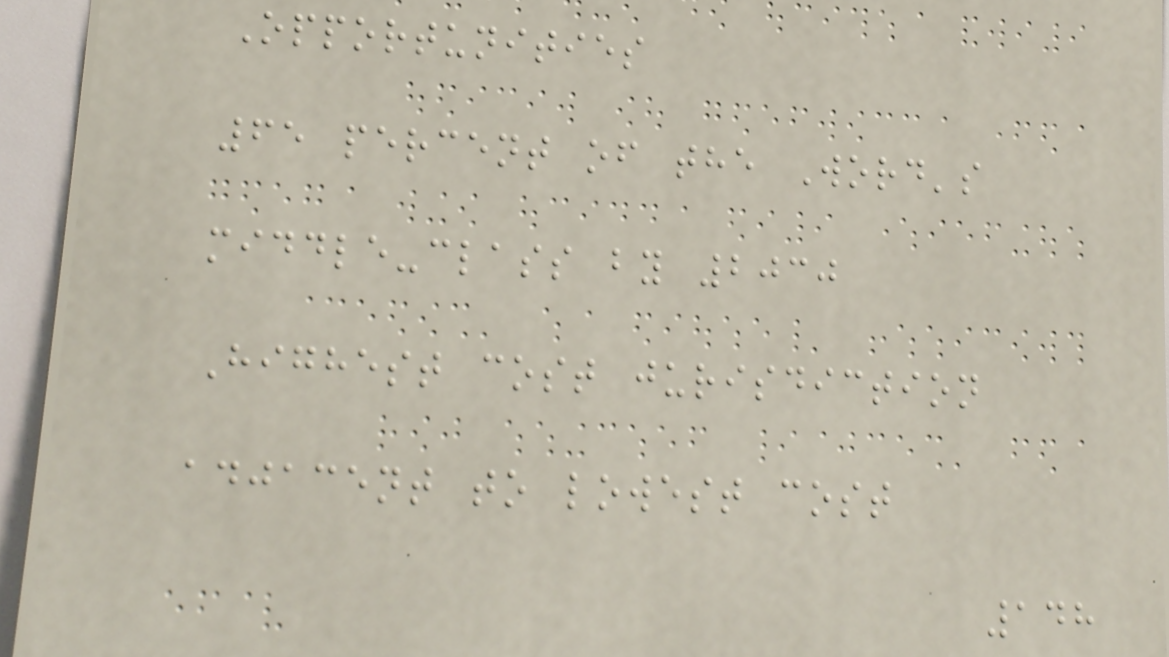Opportunities
65 percent of the Word's
middle-class by 2030
Highest cost jurisdiction
adjacent to lowest cost
148
